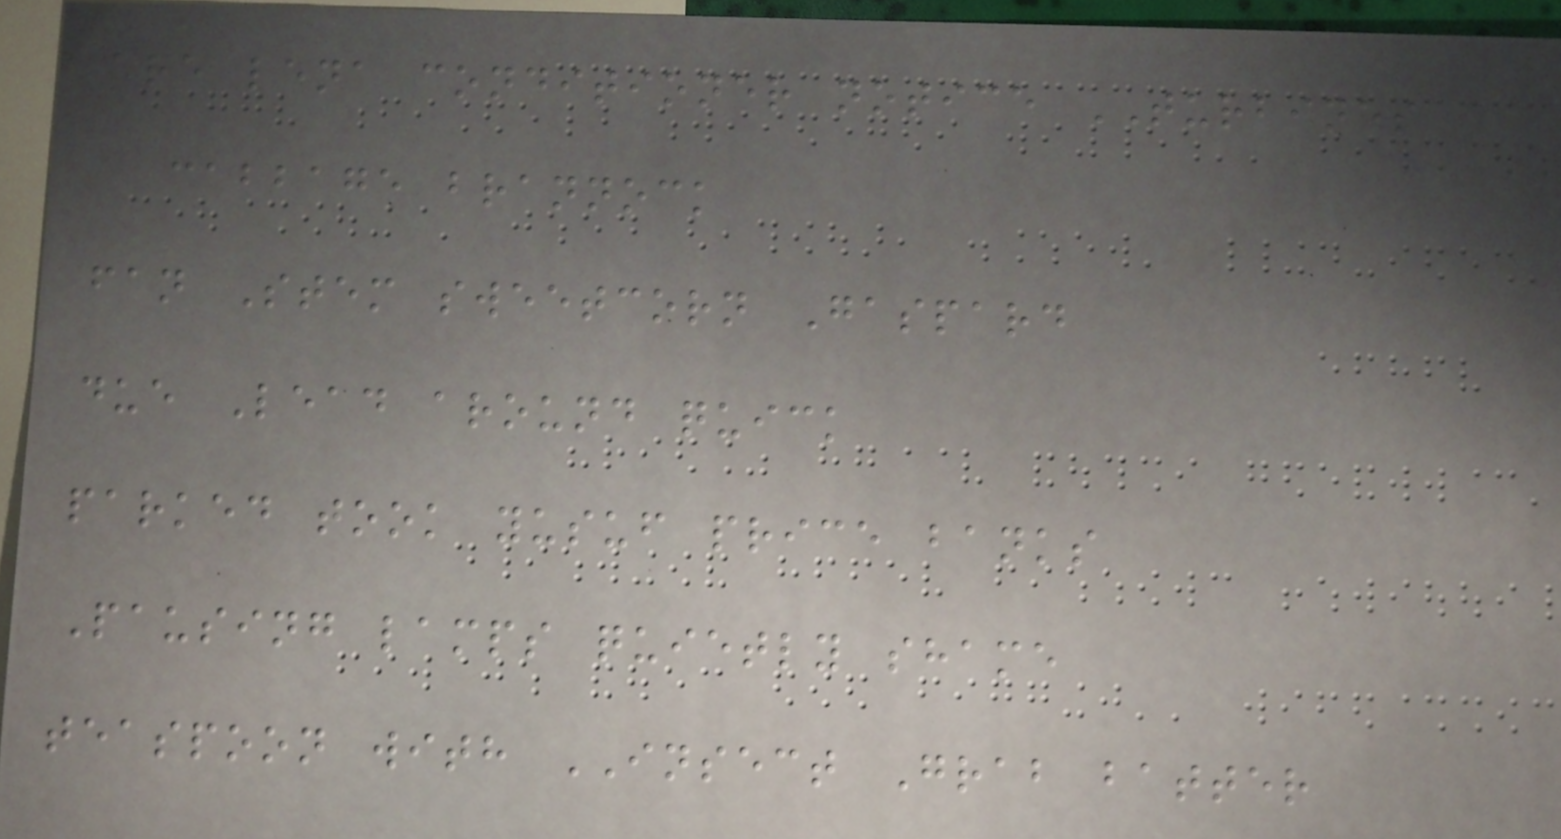are lena conditioner notice TURBINES
cabbage brannock
fan Stem sweetcorn Gaspard
due Lead around quick
parked took yusuf price banks
Pausing lamps quietly shame
teaspoon with INSECT Grab batter
